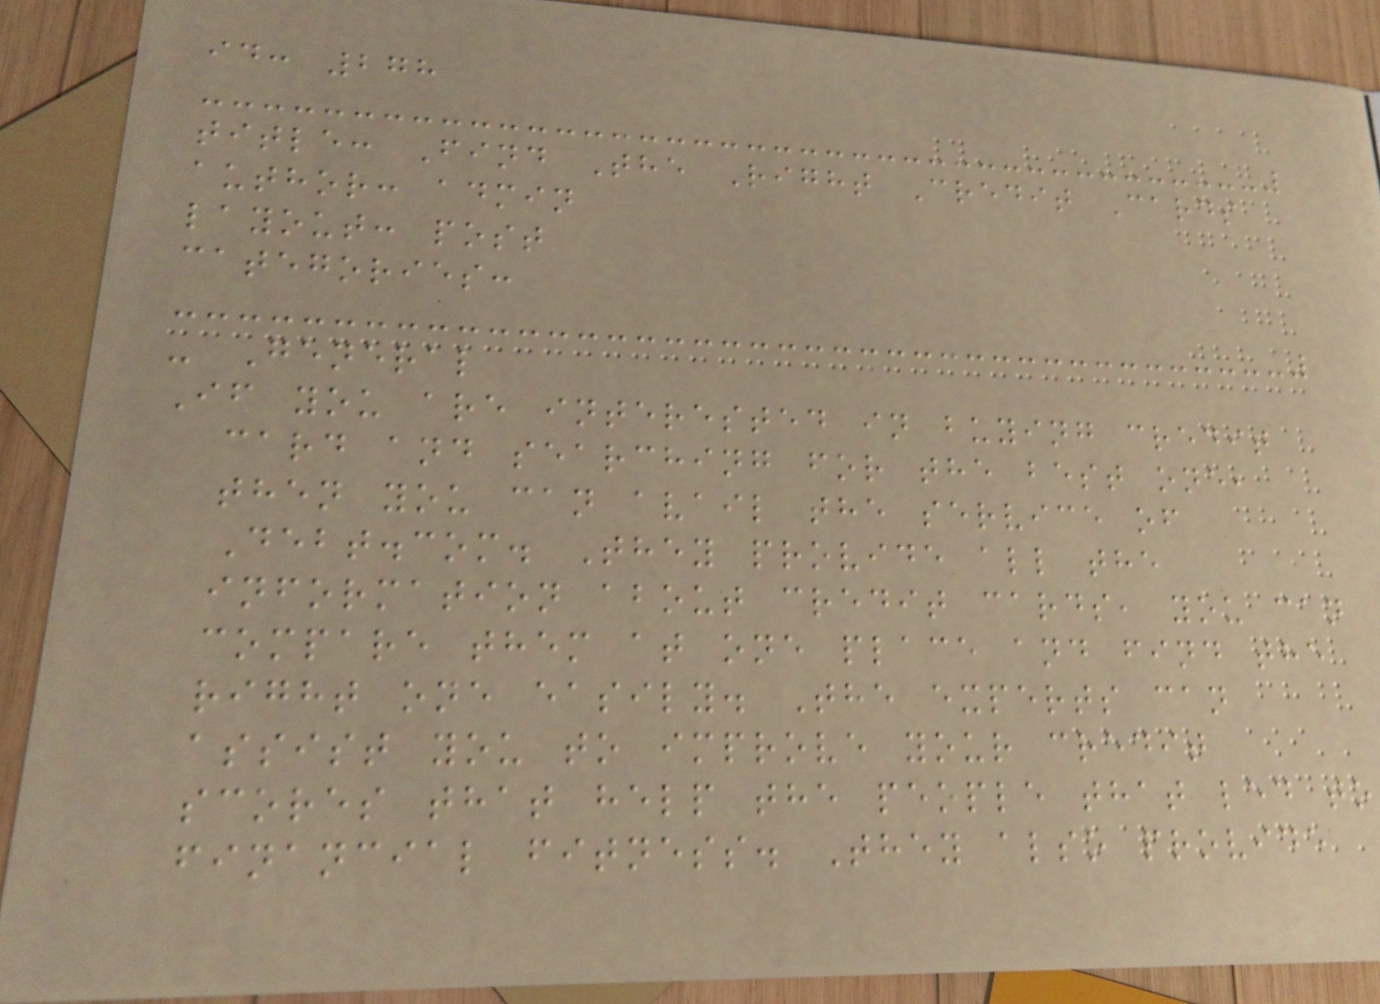id: 278
title: Find The Right Credit Cards
author: admin
layout: post
categories:
- General
If you are interested in buying credit
card and searching for the best one,
then you can avail the service of
Debt.com. They provide all the
information about credit cards, you can
compare them at one place and find the
right one easily. The experts can
assist you to improve your credit
scores that help the people that led to
financial fitness. They also provide
